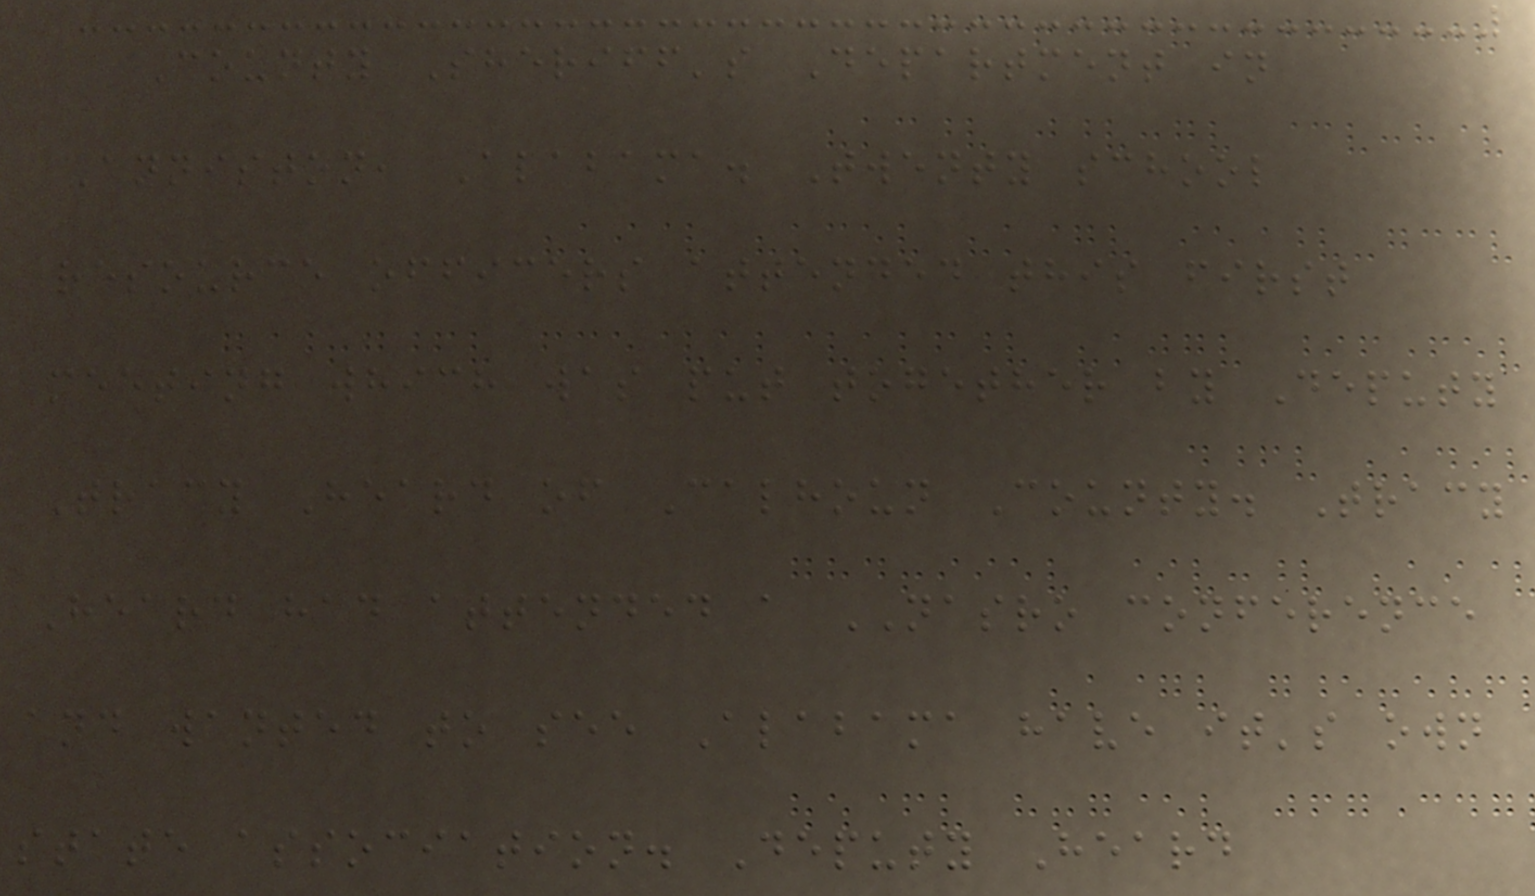County Sheriff's Department in
Anniston, Alabama. Twenty school
resource officers attended this first
meeting which was put together by Deputy
Tracy Heard of Calhoun County. Tracy
Heard had attended a NASRO conference
and wanted to see Alabama have it's own
state association. Deputy Heard
